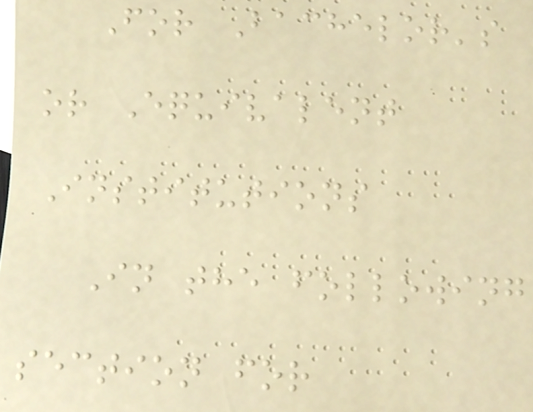For Bachelor's
or Equivalent
Institutions
In the following
section for
